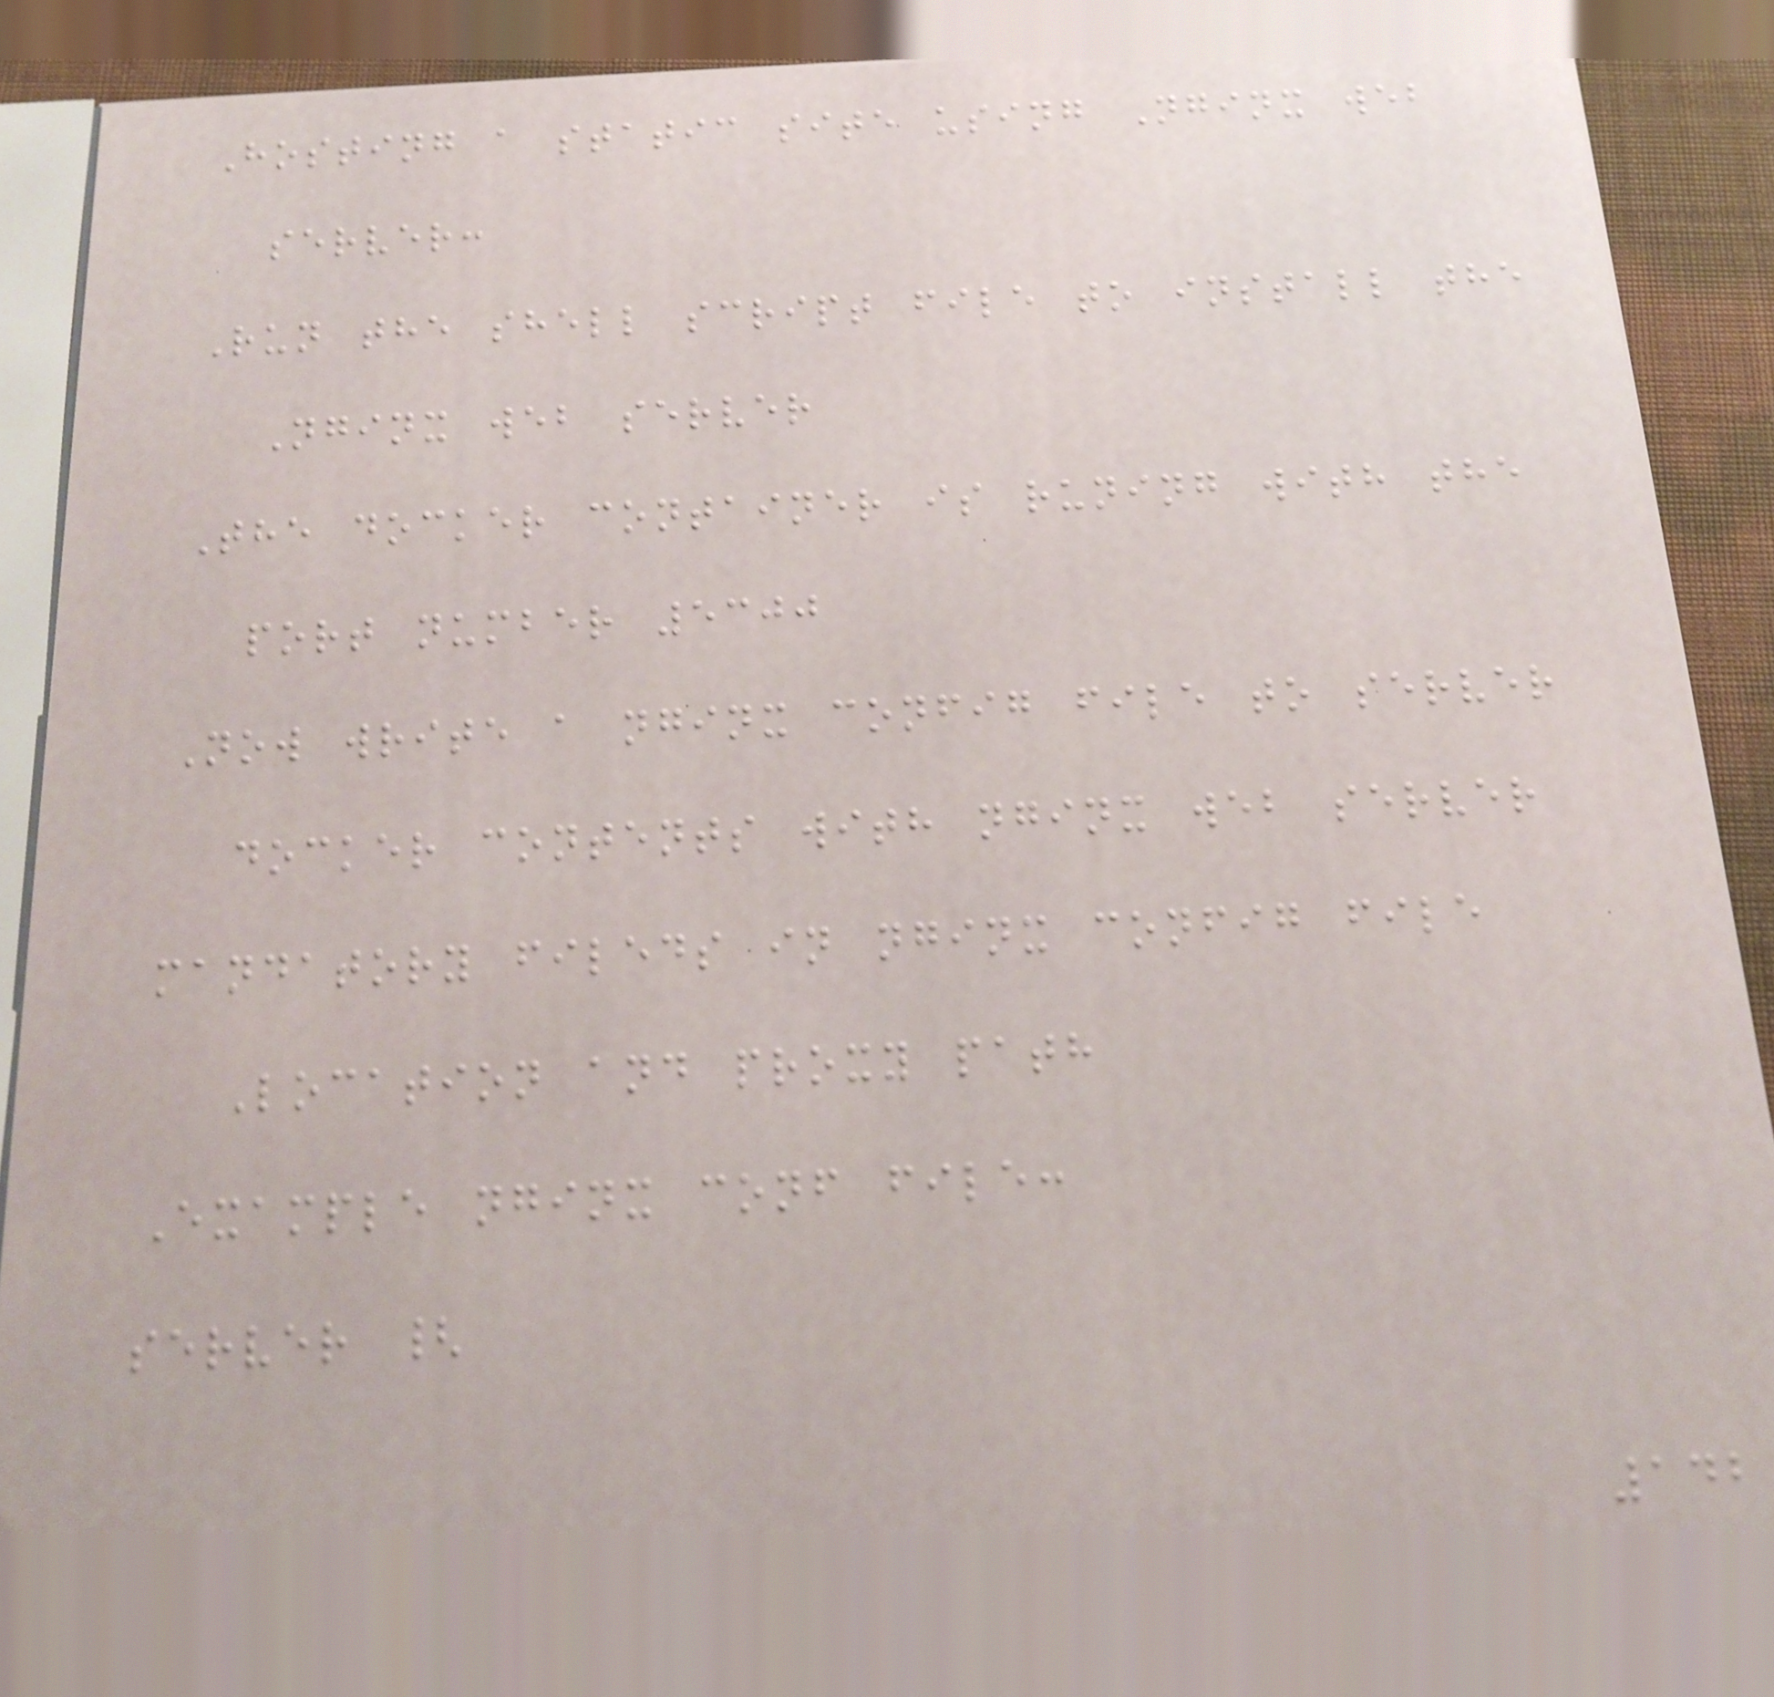Hosting a static site using Nginx web
server:
Run the shell script file to install the
Nginx web server
The docker container is runing with the
port number 5300
Now write a nginx config file to server
docker contents with nginx web server
mandatory fileds in nginx config file
Location and proxy path
Example nginx conf file:
server {
142
